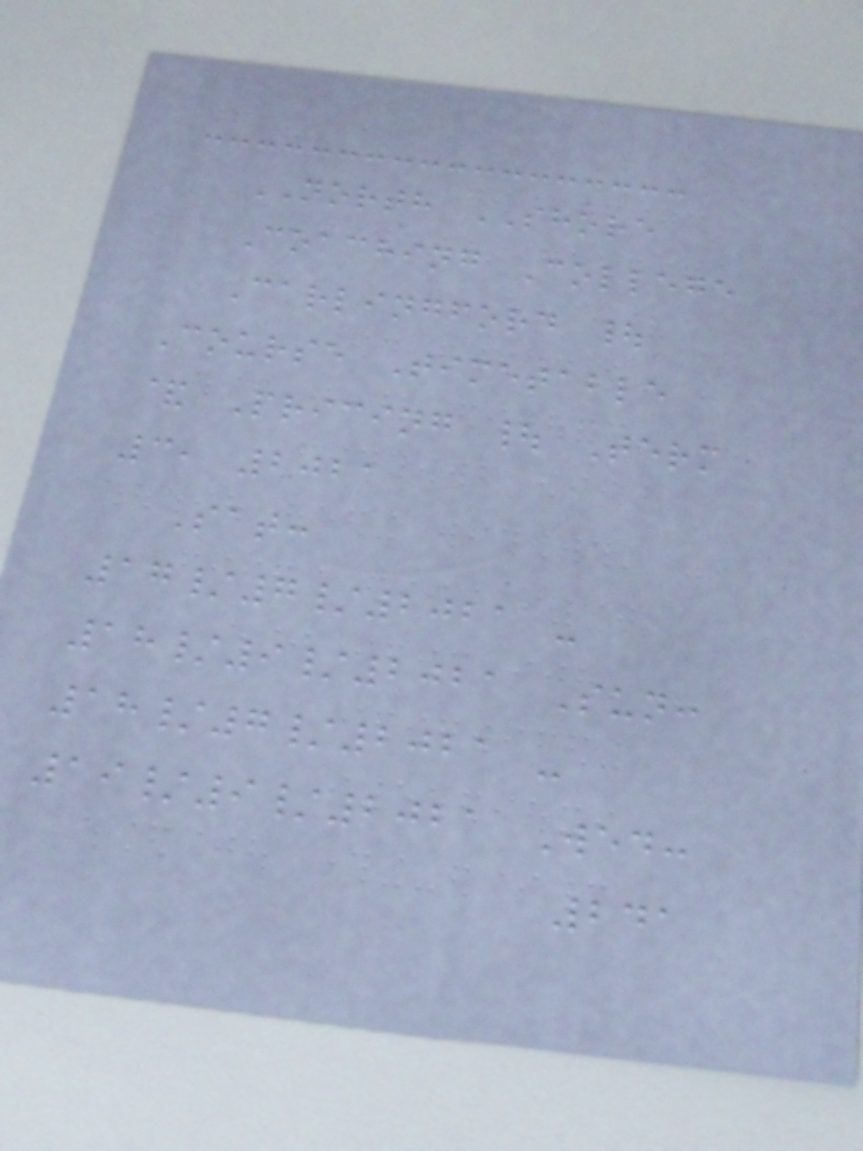NORTH SHORE
Coaching College
Carlingford |
Course Timetable
& Pricing | Term
3, 2021
Sat:
17/7/2021 -
18/9/2021 Sun:
18/7/2021 -
19/9/2021 Wed:
241
